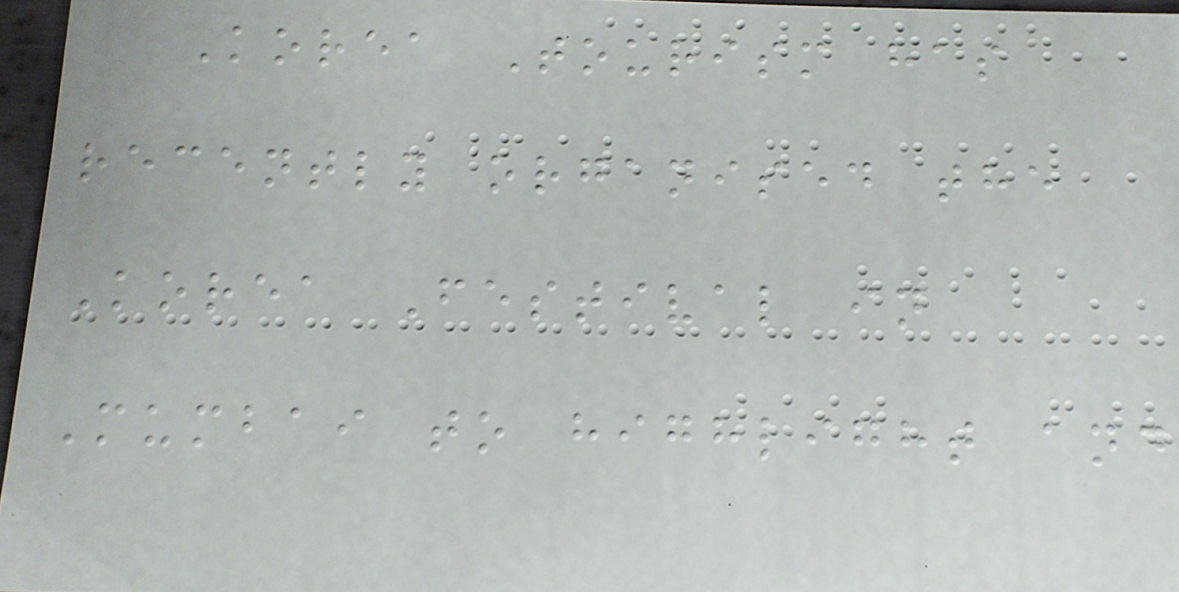Korea Tourism has
recently organised the
Korea Festival in
Mumbai to highlight and
